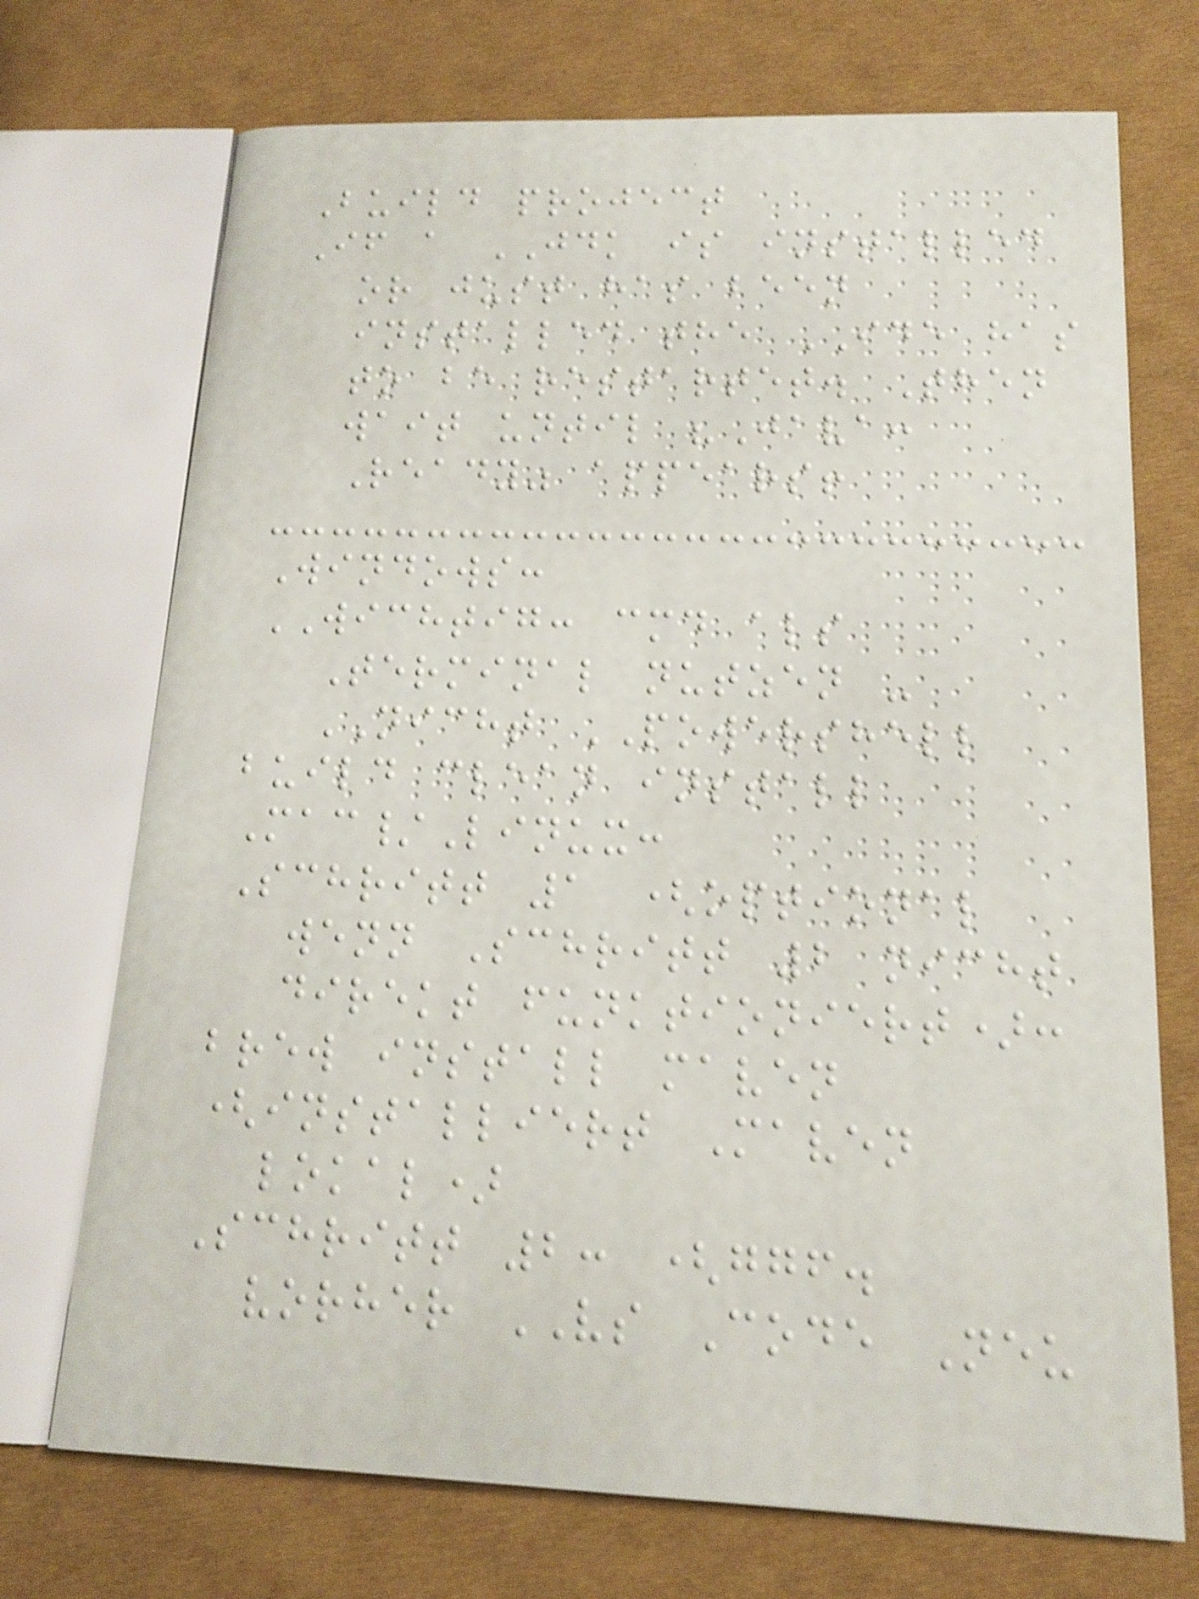Build project
If a JDK is installed
or just has been
installed the IDE has
to be restartet. Then
wait until "Java:
Ready" appears!
Windows:
WICHTIG: cmd als
Terminal nutzen -
NICHT POWERSHELL
build clean install
Mac/Linux:
Schritt 1 (optional
wenn Schritt 2 nicht
direkt funktioniert):
brew install maven
(installiert Maven
lokal)
Schritt 2: (ggf.
vorher VS Code Neu
